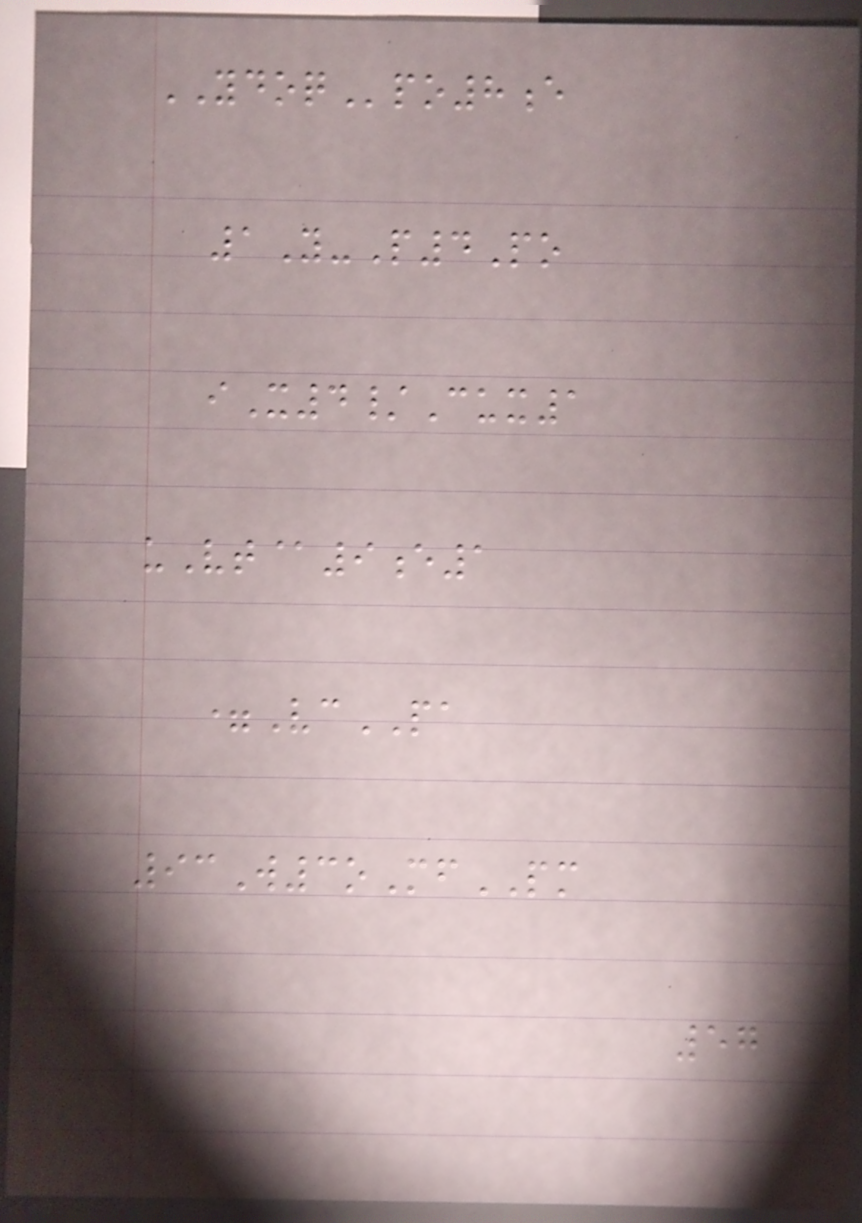YDOQpo8e
1Y-P4Po
iX4/Cux1
uVt@9e1
=VcPA
93W3oMfPM
57
